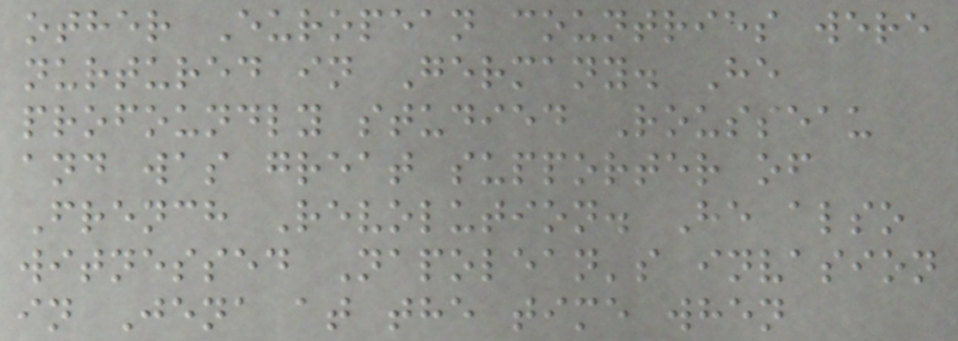other European countries were
nurtured in Germany. He
profoundly studied Rousseau
and was great supporter of
French Revolution. He also
witnessed Napolean's invasion
in Jena at the time when
